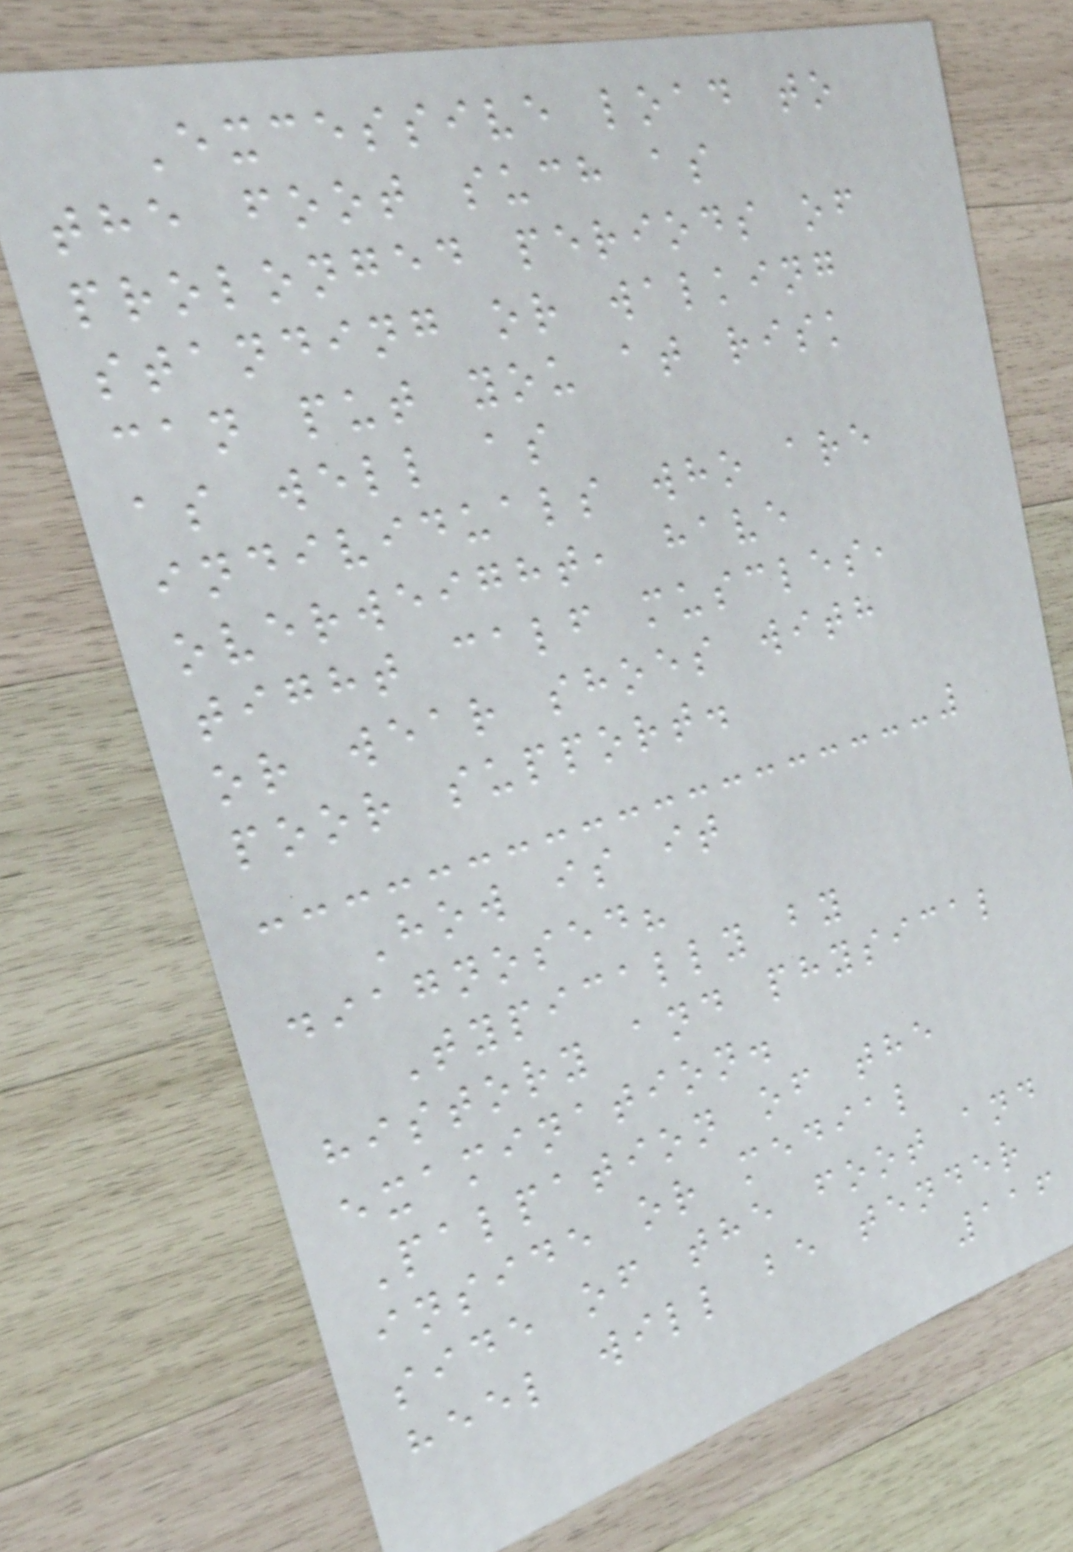Excessive load to
the foot such as
prolonged periods of
standing or walking
can put you at risk
as well as
individuals who are
overweight, have
tight calf muscles,
or wear shoes with
poor support.
How is it
diagnosed?
Typically by
history and physical
examination.
Palpation of the
inside or medial
side of the foot and
heel will be tender
116
